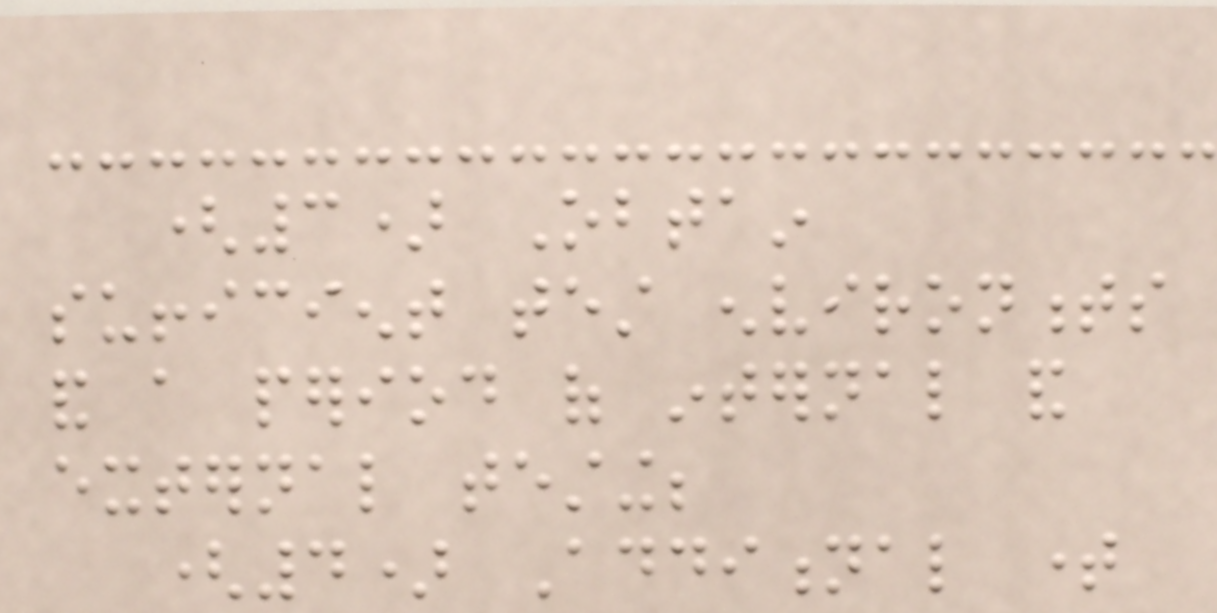(3) Obtain
sufficient test environments
and a period of internal and
external testing;
(4) Additional time
